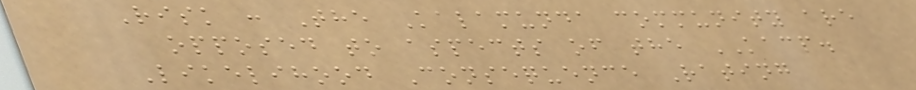Risk : The Kalamunda community are
opposed to aspects of the KACP.
Likelihood Consequence Rating
